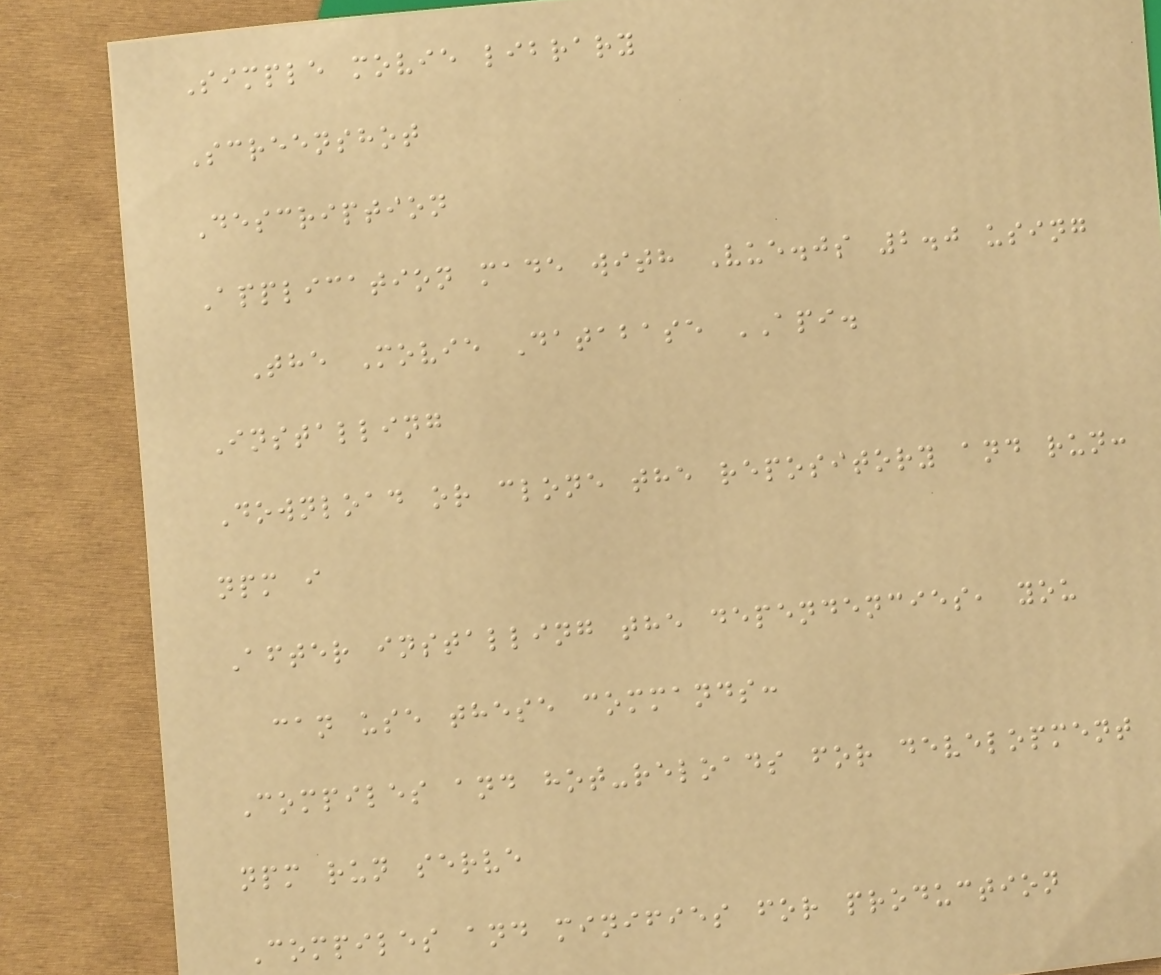Simple movie library
Screenshot
Description
Application made with Vue.js 2.0 using
The Movie Database API.
Installing
Download or clone the repository and run:
npm i
After installing the dependencies, you
can use these commands:
Compiles and hot-reloads for development
npm run serve
Compiles and minifies for production
